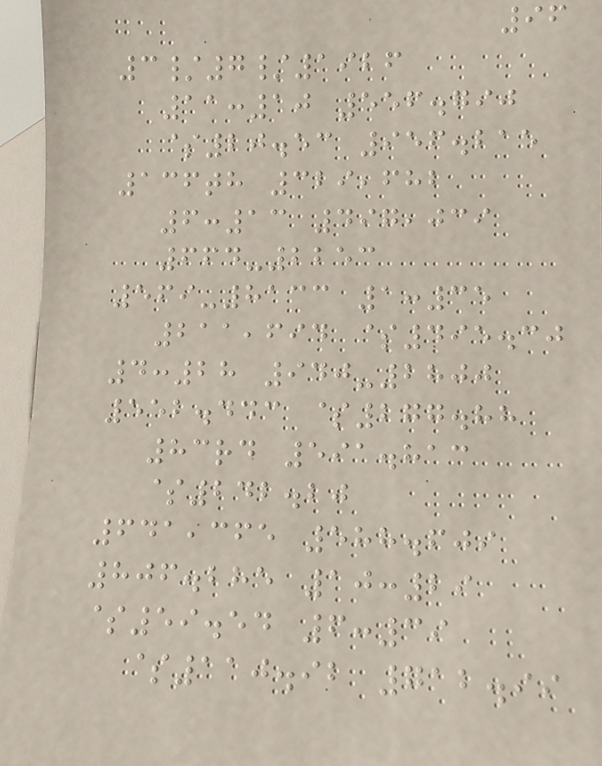96
3/7/1926
11:10 556.790
$20.53 956.215
136th 329,682
6:13 497,039
664-2253
569-8133 1:35
211,694 $495.30
4:28 940-2800
552.443 $277.88
83rd 591.813
$242.20
641,365 588.609
806.285 10:29
$59.54 6:39
$110.92 712.99
